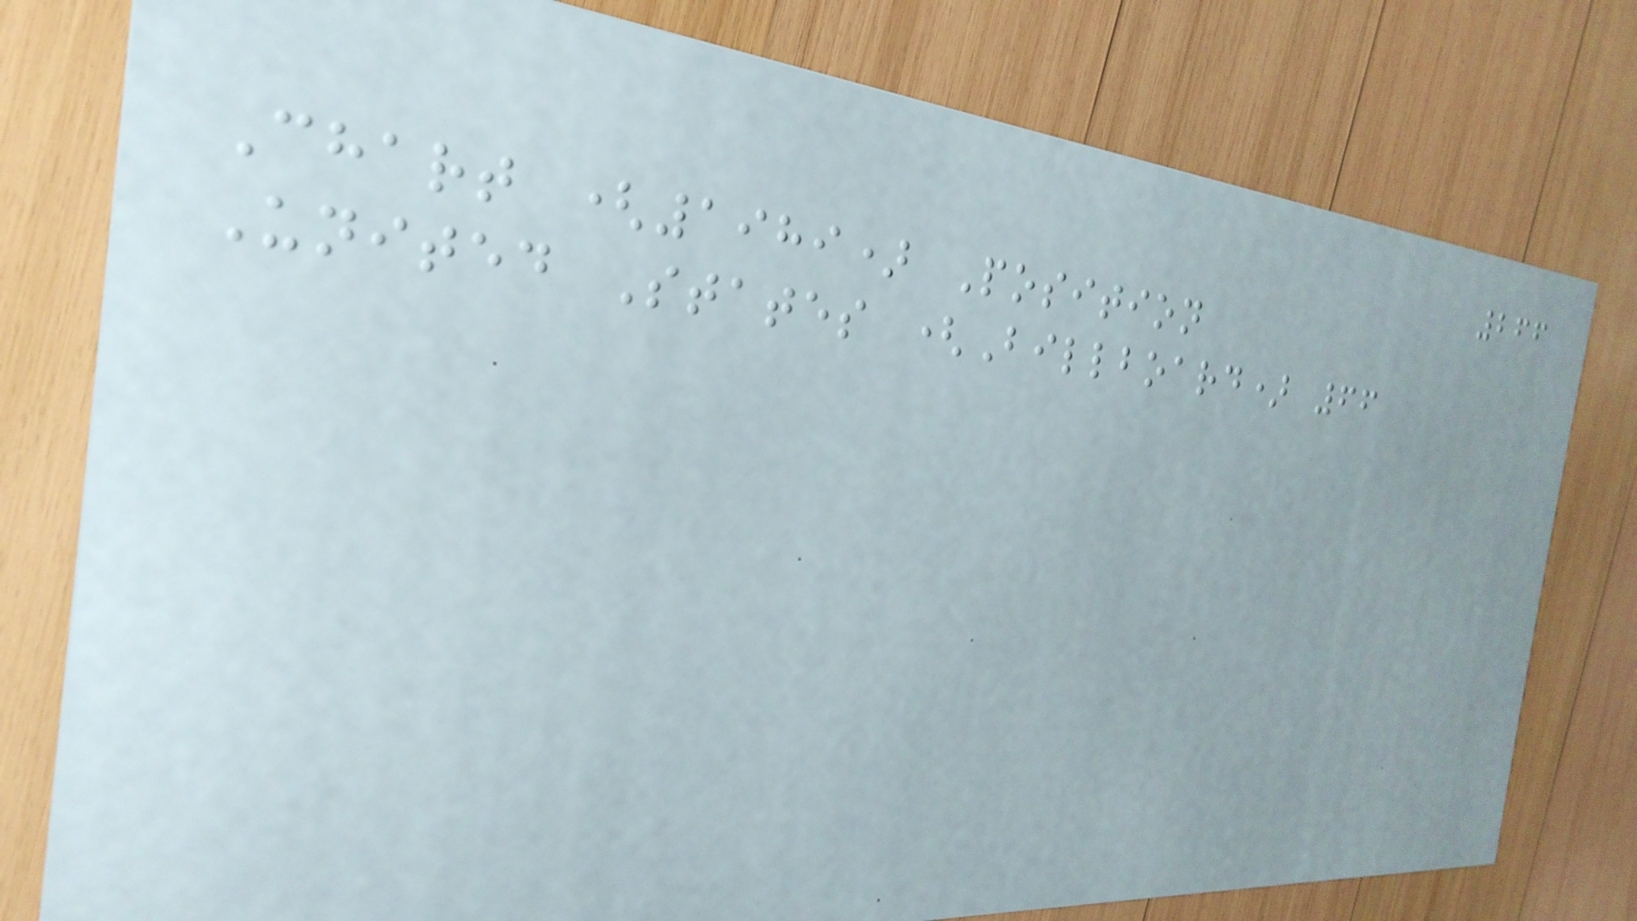266
Chart (1989) Position
United States (Billboard) 66
